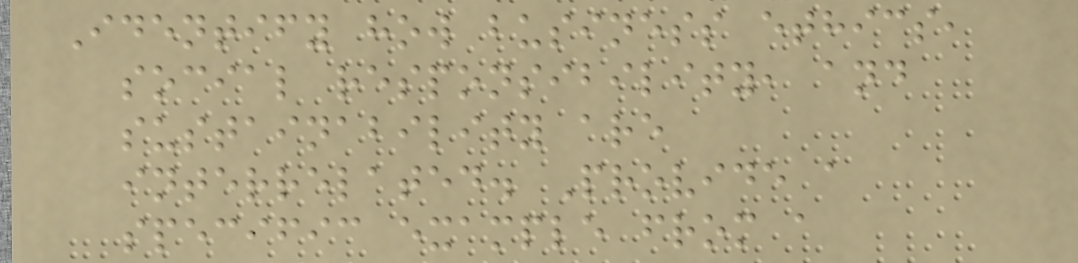Identify how business ethics,
social responsibility, and
sustainability are
interrelated. Provide a
specific example from a
